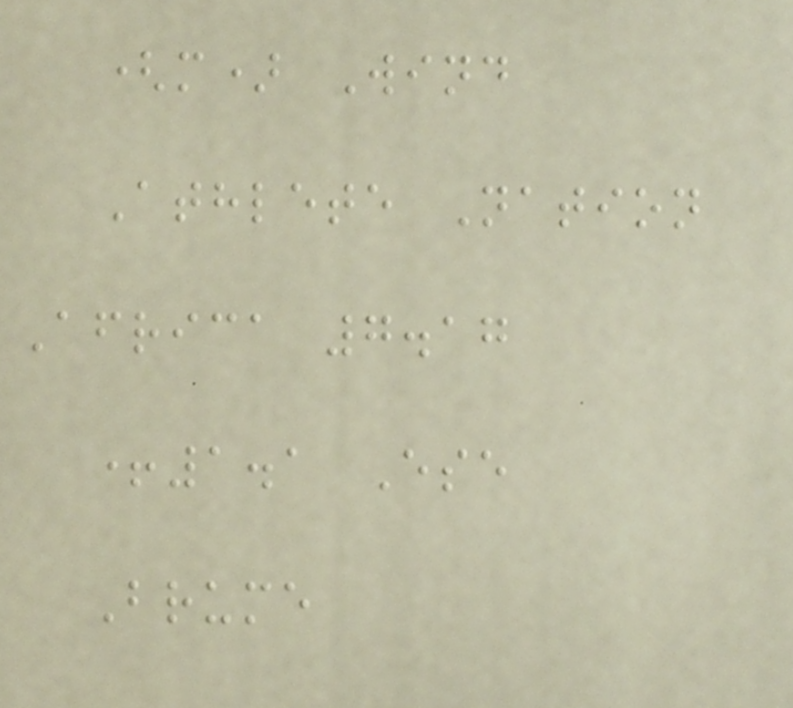(m) Wind
Athlete Nation
Africa 7.17
+1.1 Ese
Brume
